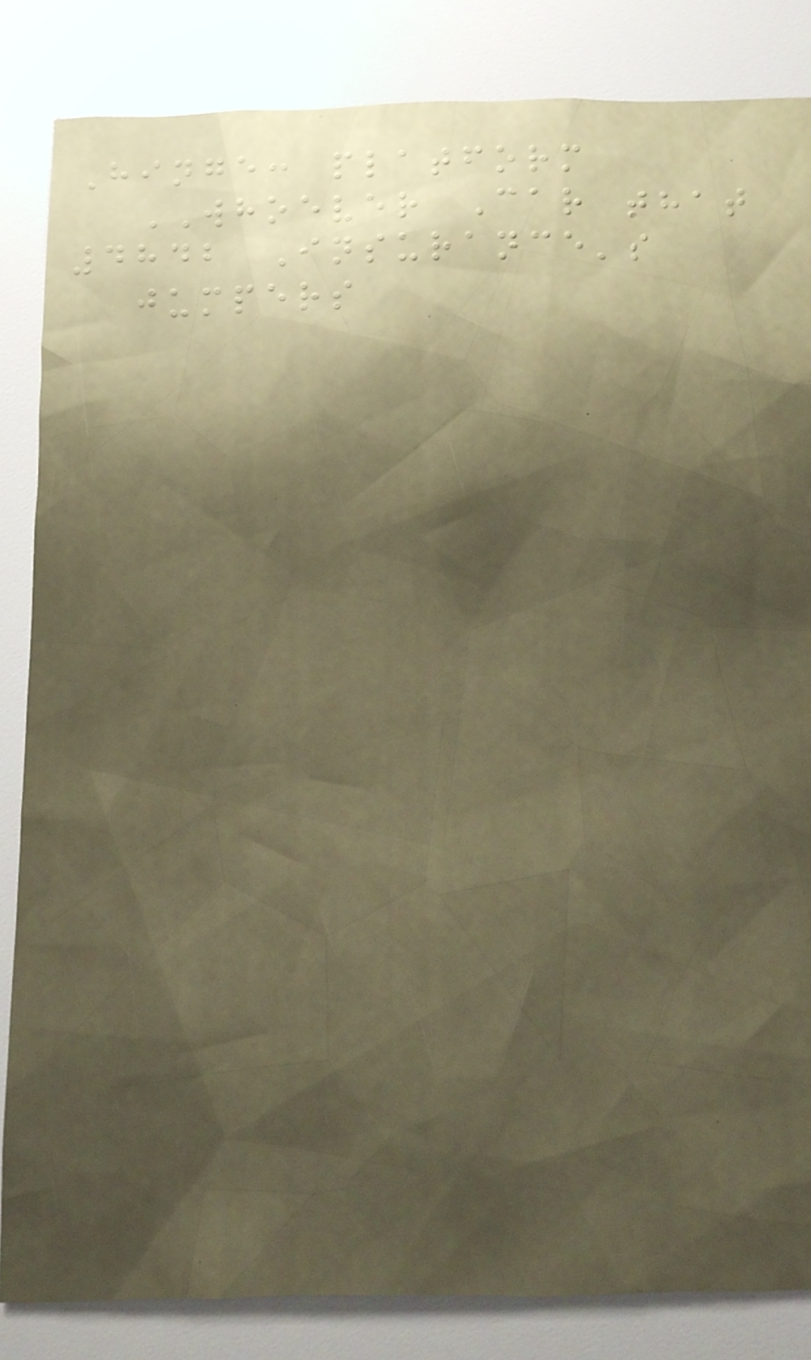Hinge: platform
WHOEVER Car that
4842 Insurance's
jumpers
